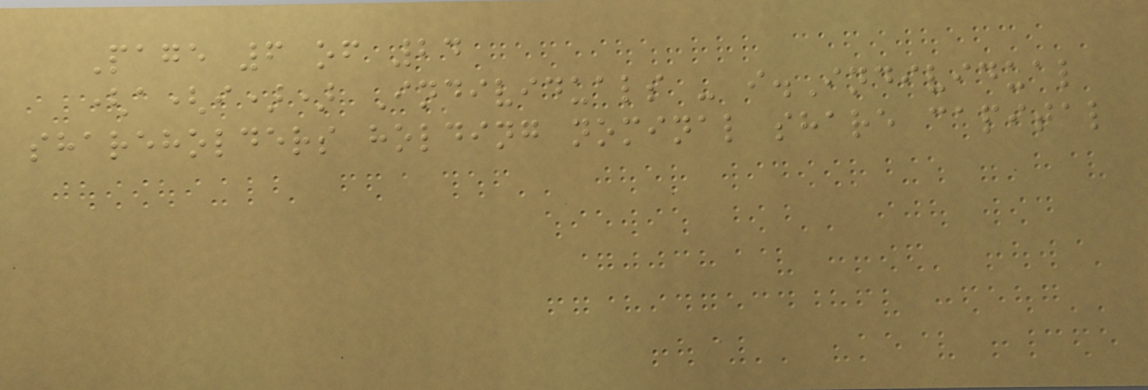Page 6 of 24
(a(i)) Individuals - i.Individual
shareholders holding nominal share capital
